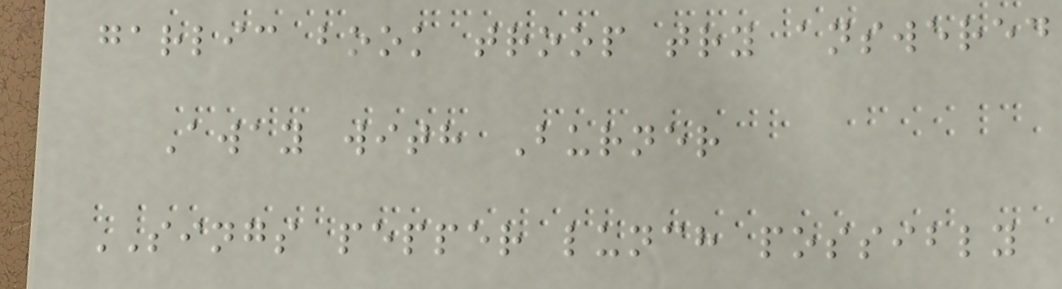garlic book troop try answered
Away with Burner
SINGS pepper lunch possibly
